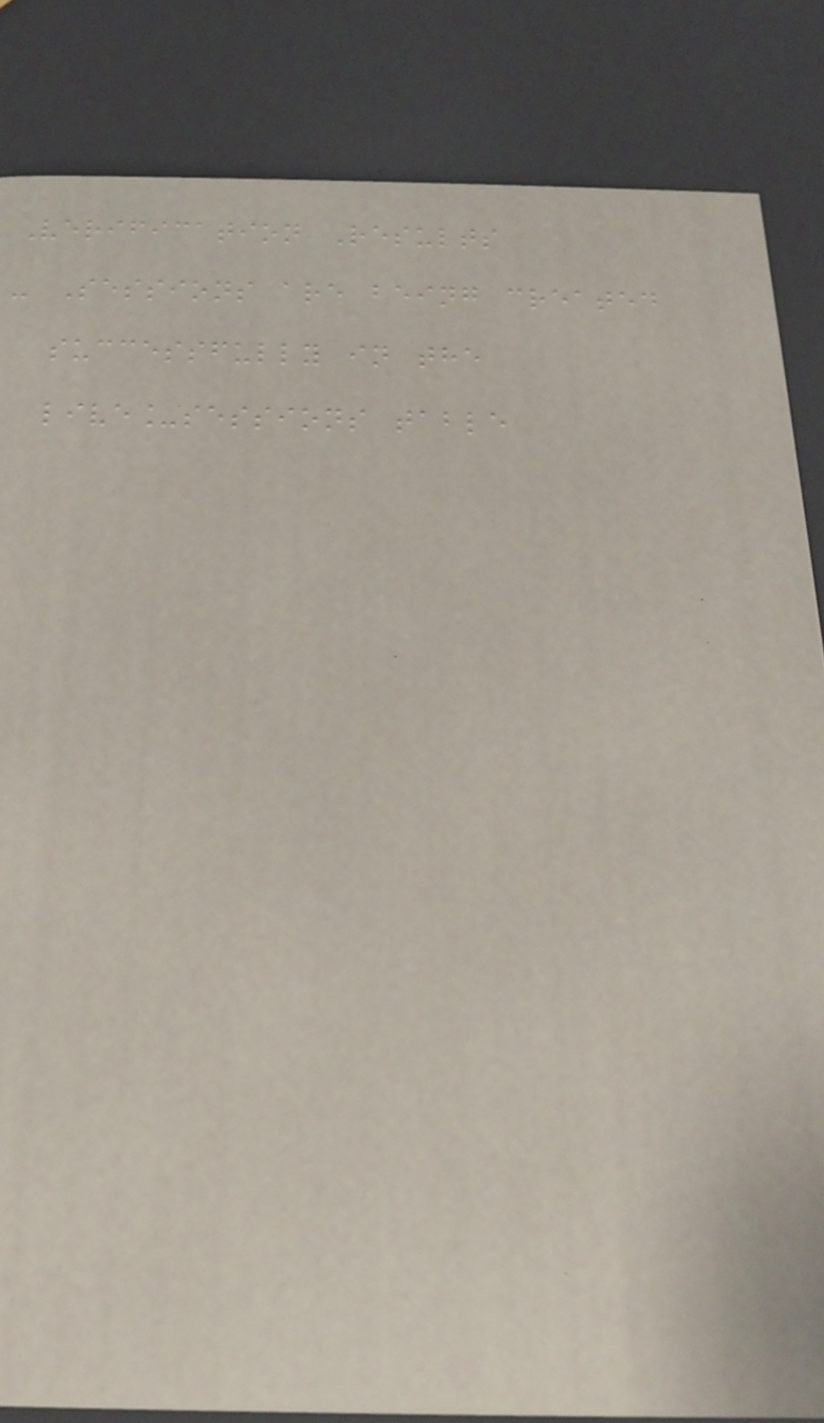Verification Results
- Sessions are being created
successfully in the
live_sessions table
